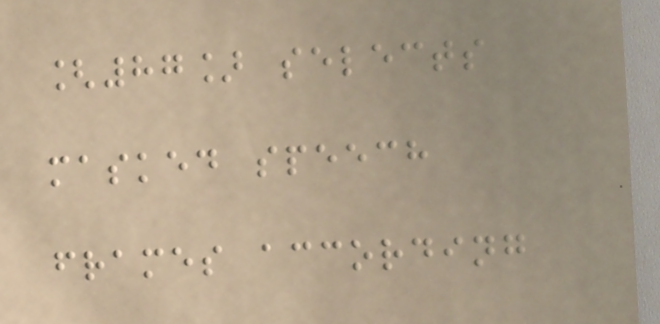[87] selects
masked speech
frames according
